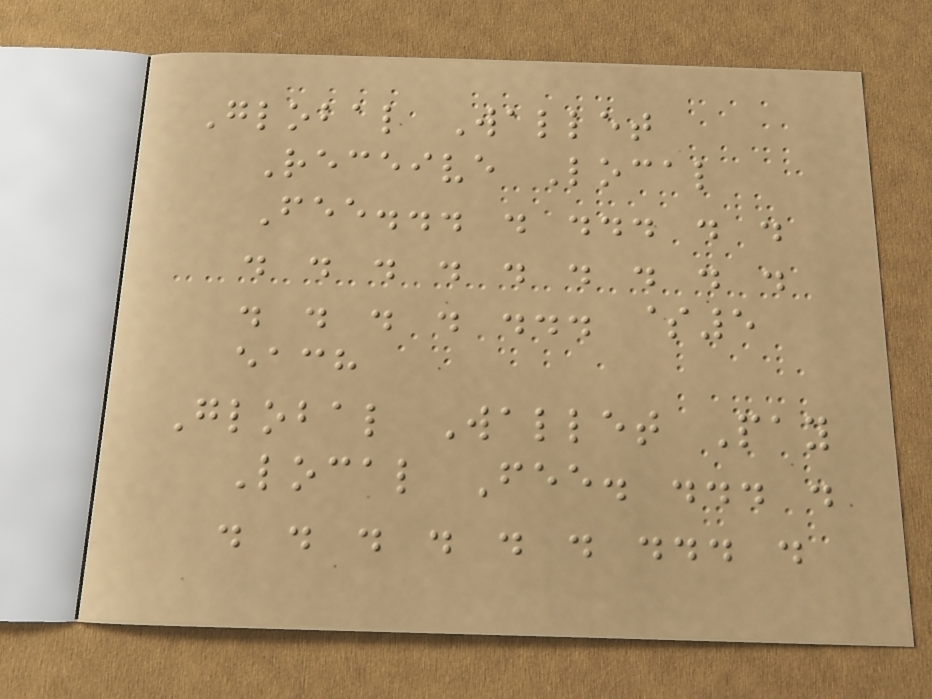Global Wallet
Receive Local
Fee... . ... . .
. . . . . . . . .
. . . . ... $5
each
Global Wallet Pay
Local Fee. ... .
. . . . . . ... .
